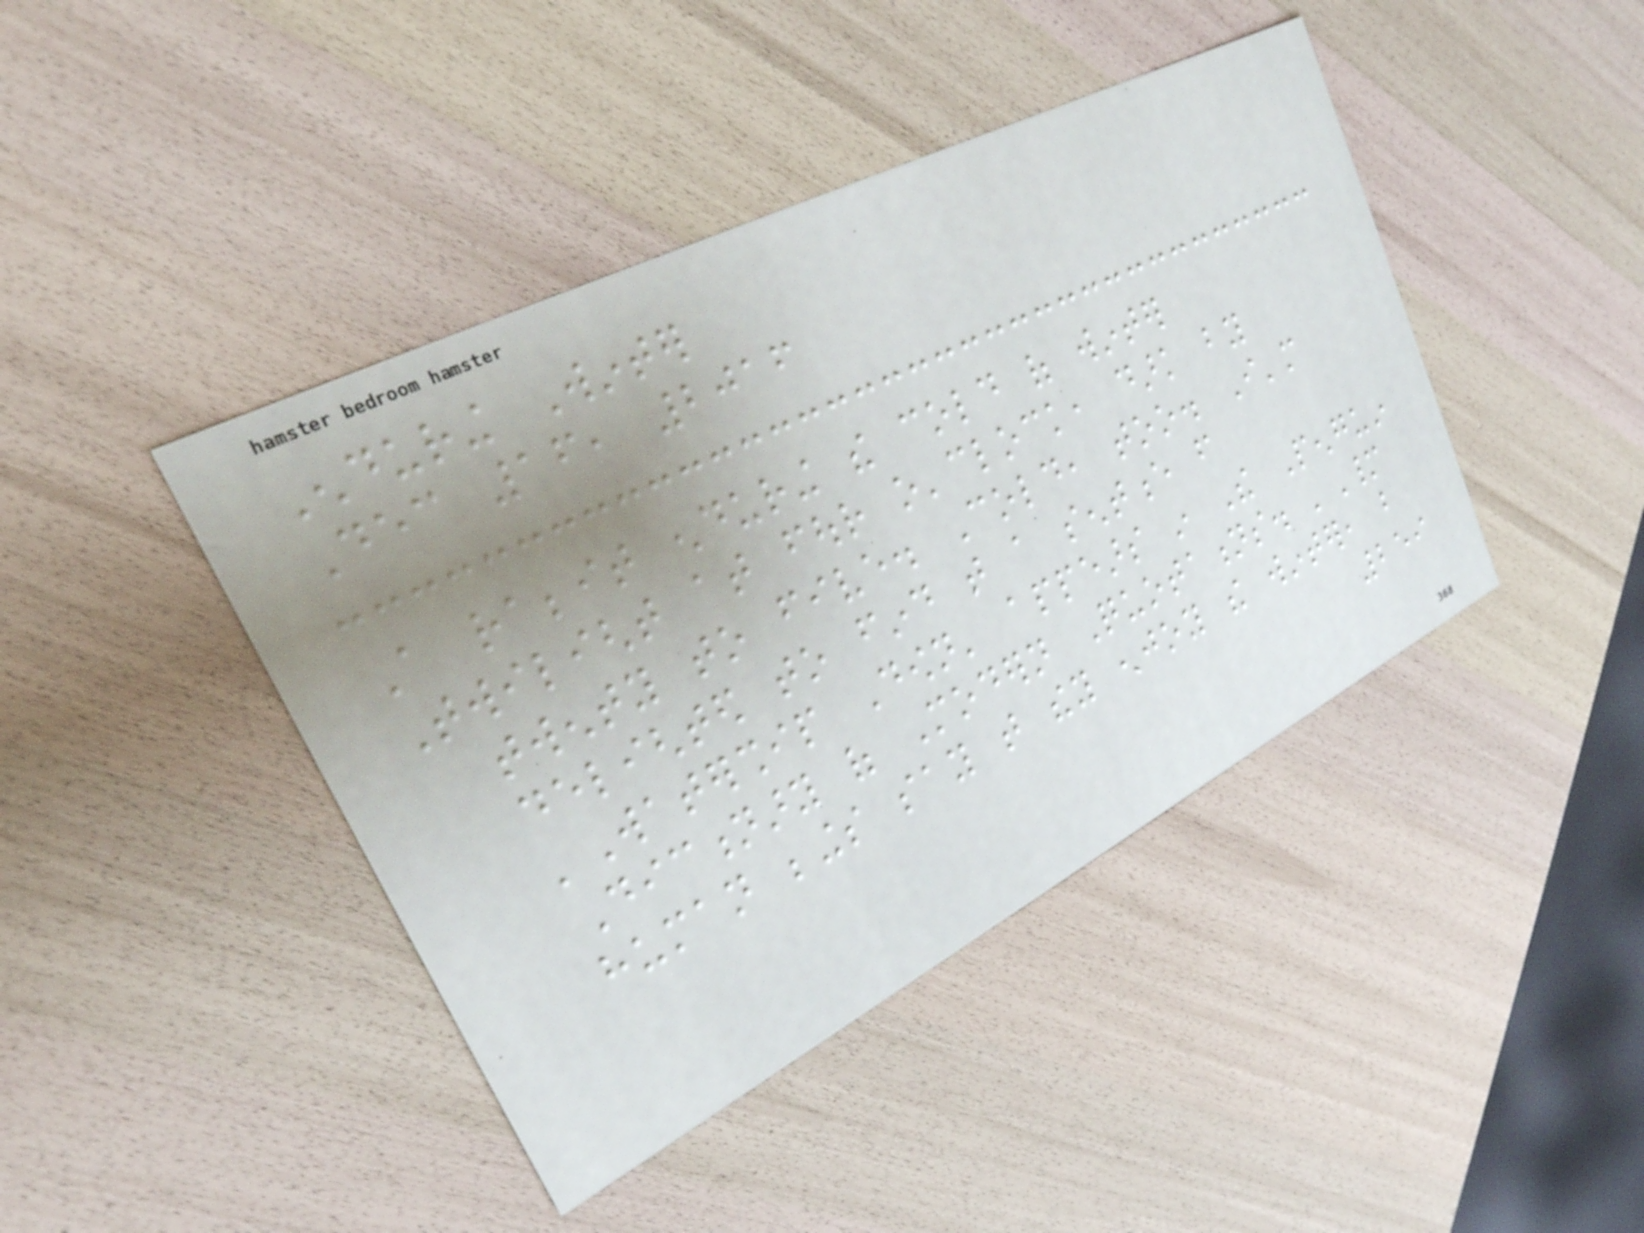Enduring Winter
Dec 16, 2016
A rabbit enduring the cold of winter
Twilight at four o'clock, dark by
twenty to five. Cold, too. I'm
delighted to find that a sentence from
'Watership Down' appears in The Penguin
Dictionary of Modern Quotations. 'Many
human beings say that they enjoy the winter, but
259
